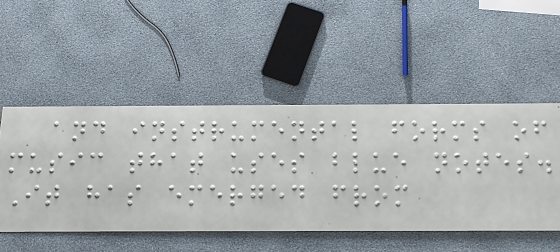and instrumental forms of
music that uses blue notes.
It has emerged from
